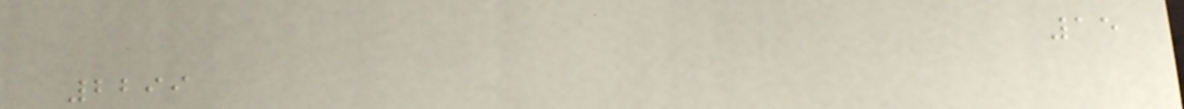15
2299
